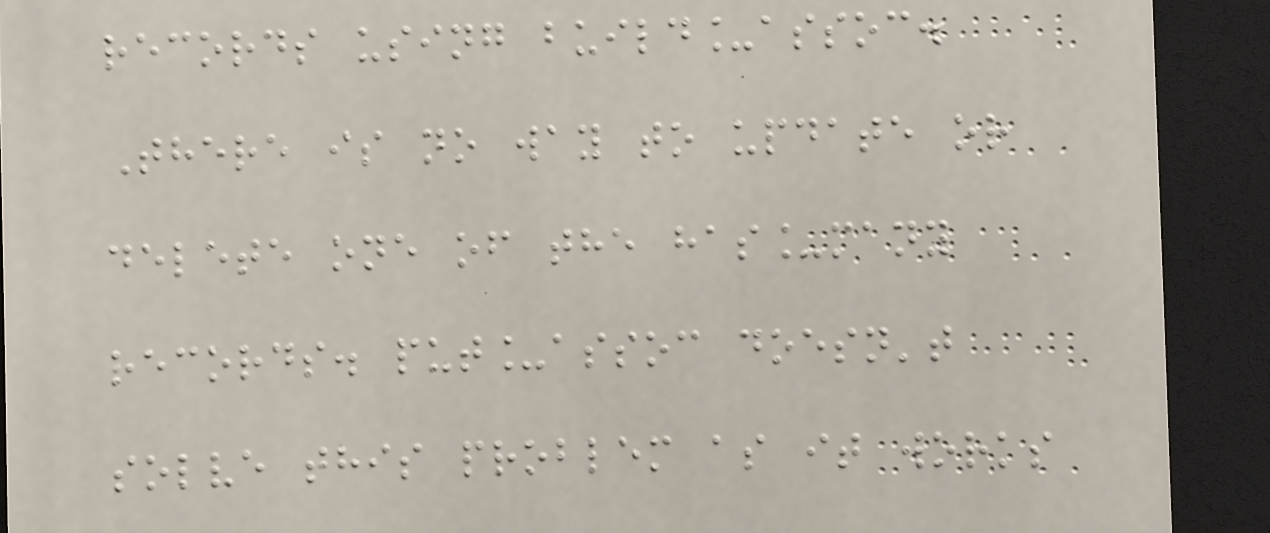records using build_assoc.
There is no way to update or
delete one of the has_many
records. put_assoc doesn't
solve this problem as it works
